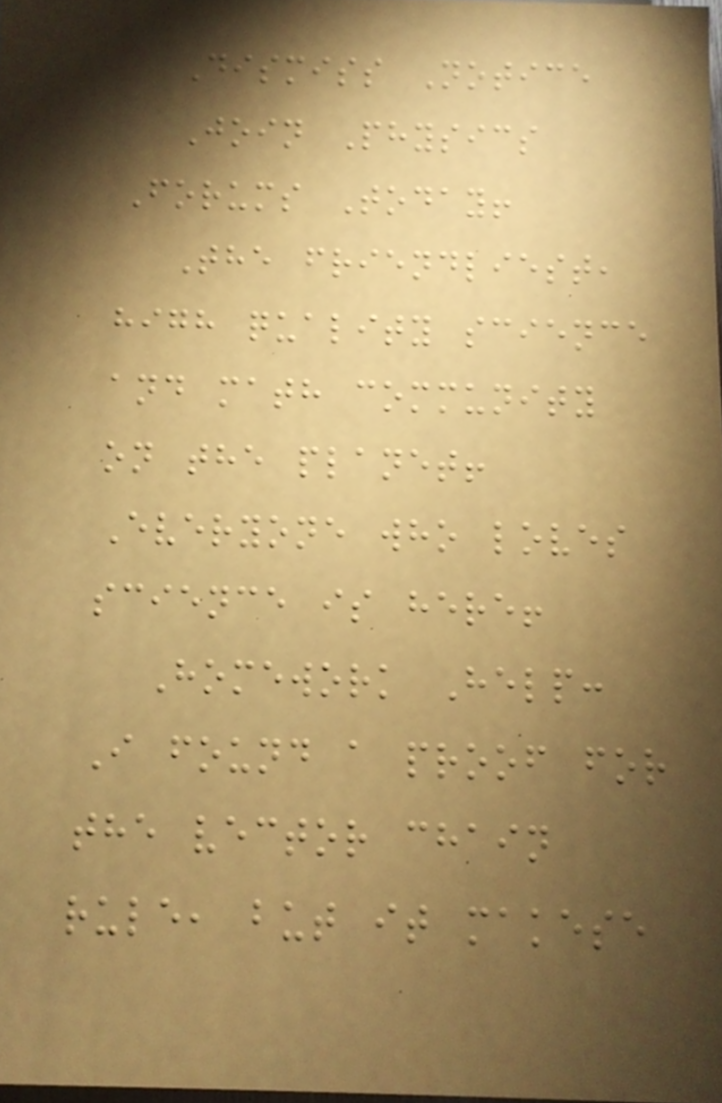Dismiss Notice
Join Physics
Forums Today!
The friendliest,
high quality science
and math community
on the planet!
Everyone who loves
science is here!
Homework Help:
I found a proof for
the vector chain
rule, but it makese
